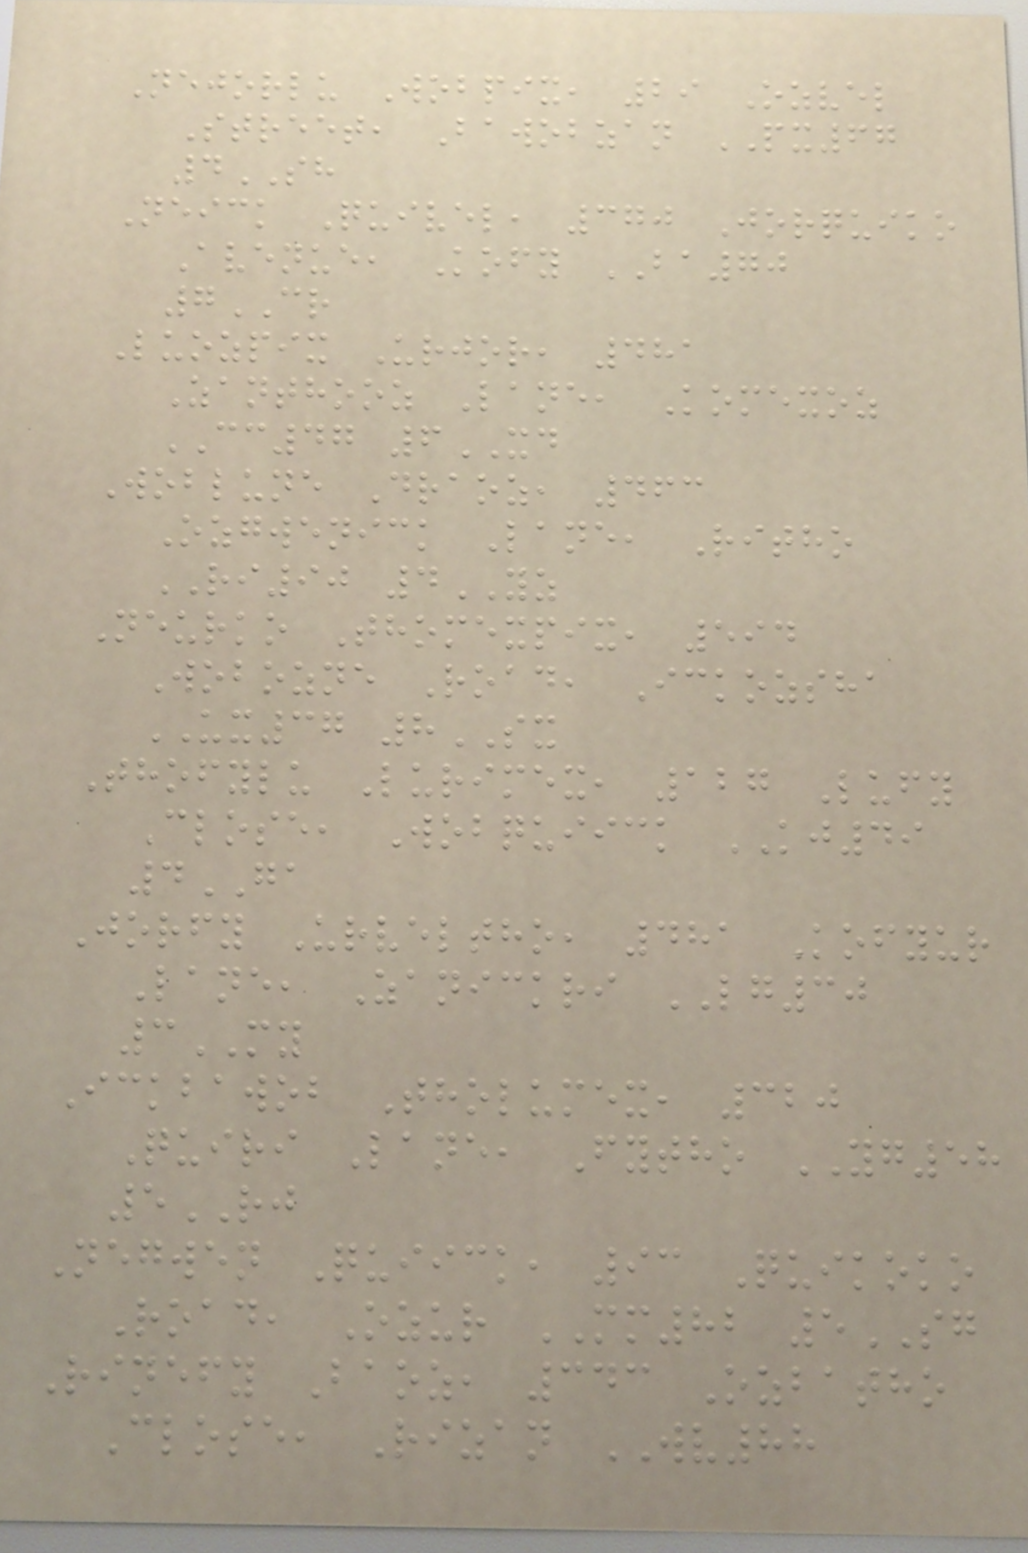Nejorlu Wobpix, 29 Ozvel
Street, Bawobzan PX67
4SH
Neick Quivel, 370 Jorquiko
Avenue, Kofy BA70
7CR
Luozpix Urjor, 481
Zanthooz Lane, Komexoz
CC47 6XD
Woblune Draoz, 463
Ozgwenick Lane, Ritho
RI90 4YZ
Neurko Thomexpix, 594
Wobozne Road, Ickozsha
UX37 8SX
Thofylu Lurimex, 127 Lufy
Close, Wobquiick KJ49
4GA
Jorfy Urveltho, 481 Kofyur
Lane, Zanickri LG30
3MY
Ickbawob Tholumex, 320
Quiri Lane, Fytho YG58
5RJ
Negwen Quiick, 93 Quikoko
Road, Ozur MM82 5SG
Rinefy Baoz, 343 Ozbatho
Close, Rizan WV88
